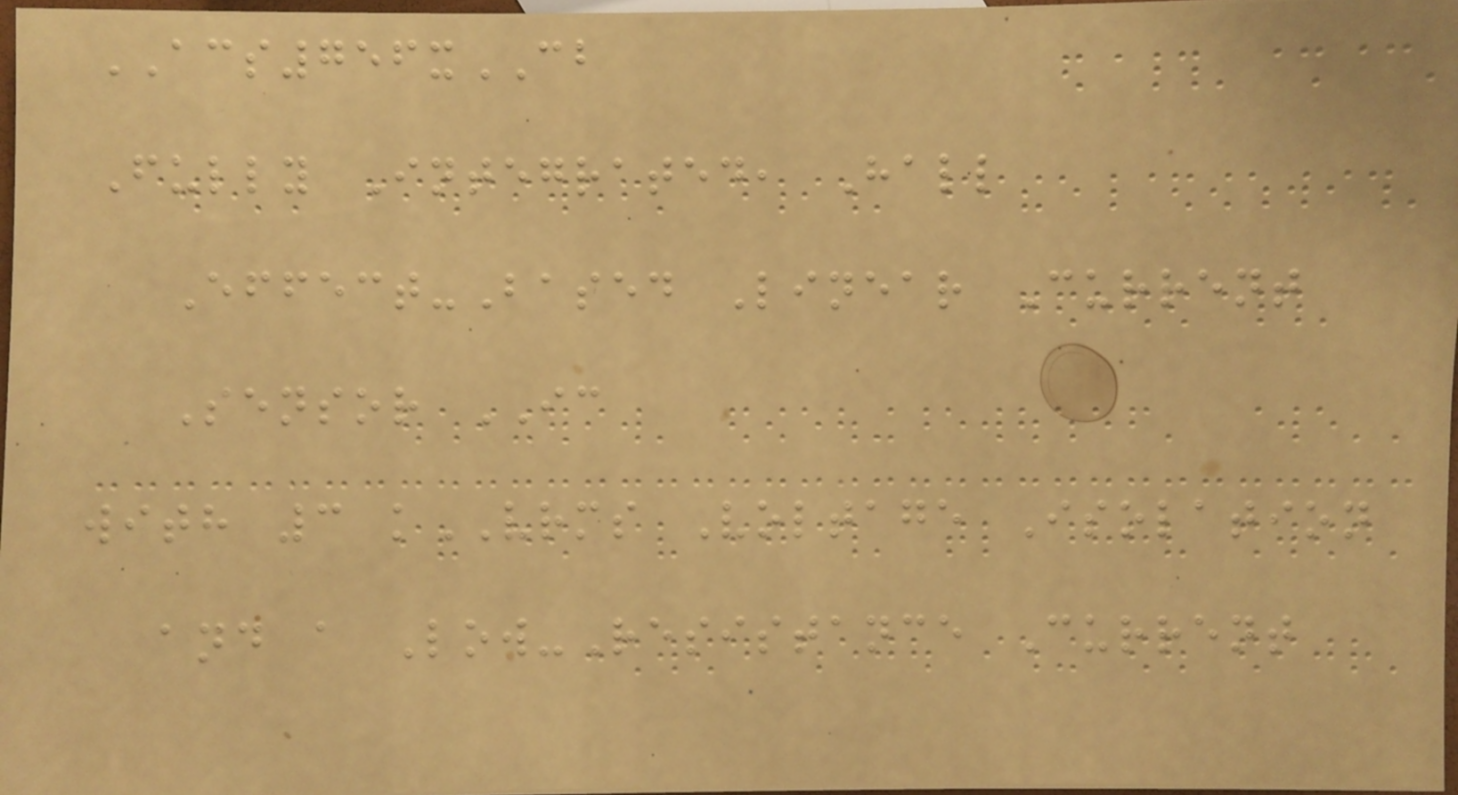ACS756xCB
Fully Integrated, Hall
Effect-Based Linear Current
Sensor IC
with 3 kVRMS Voltage Isolation
and a Low-Resistance Current
